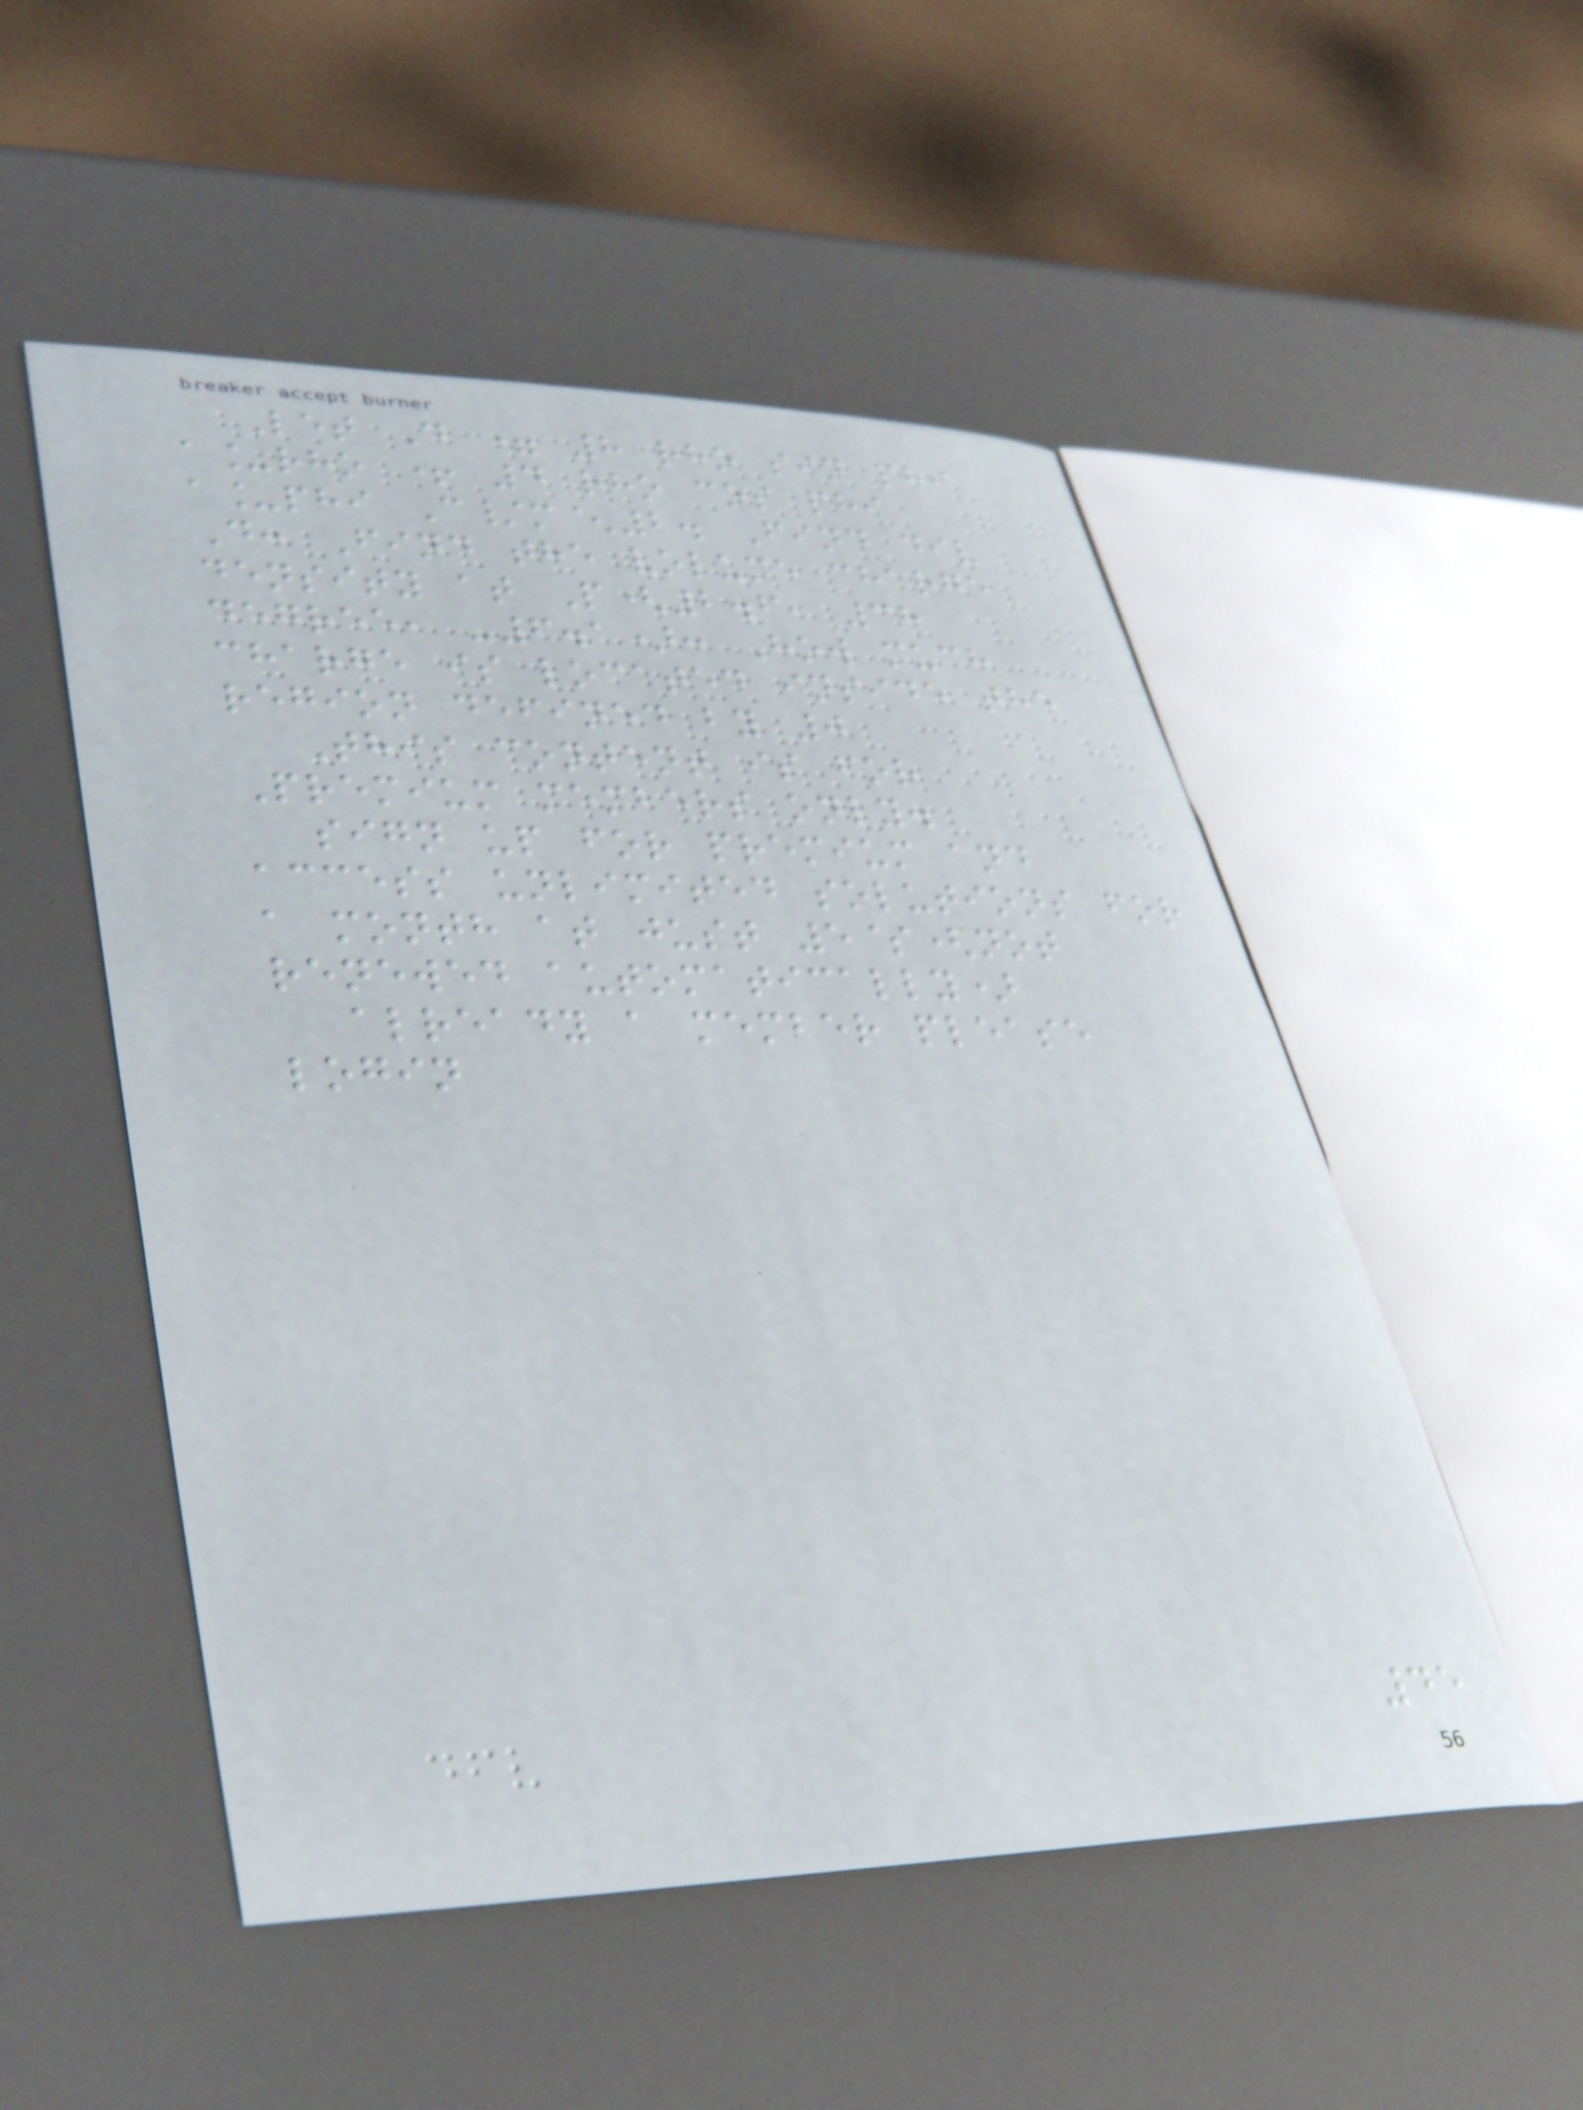Let D = 8 rho sin phi
a_rho + 4 rho cos phi
a_phi C/m^2. Find div
D: Find the volume charge
density at P(2.6, 38
degree, -6.1): How much
charge is located inside the
region defined by 0
This content is for
Premium members only.
sign up for premium and
access unlimited solutions for
a month at just 5$(not
renewed automatically)
already a member please
login
45
